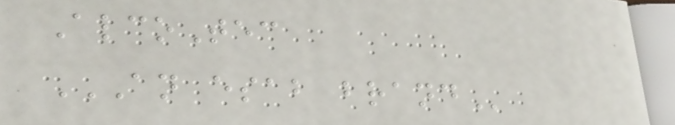AlcoTec
AN ESAB BRAND
